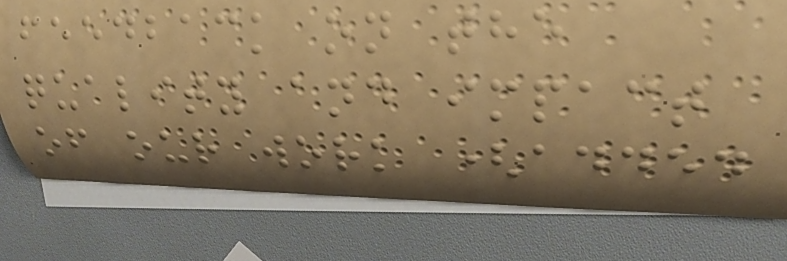feedback on the
quality and impact
of our work (added
